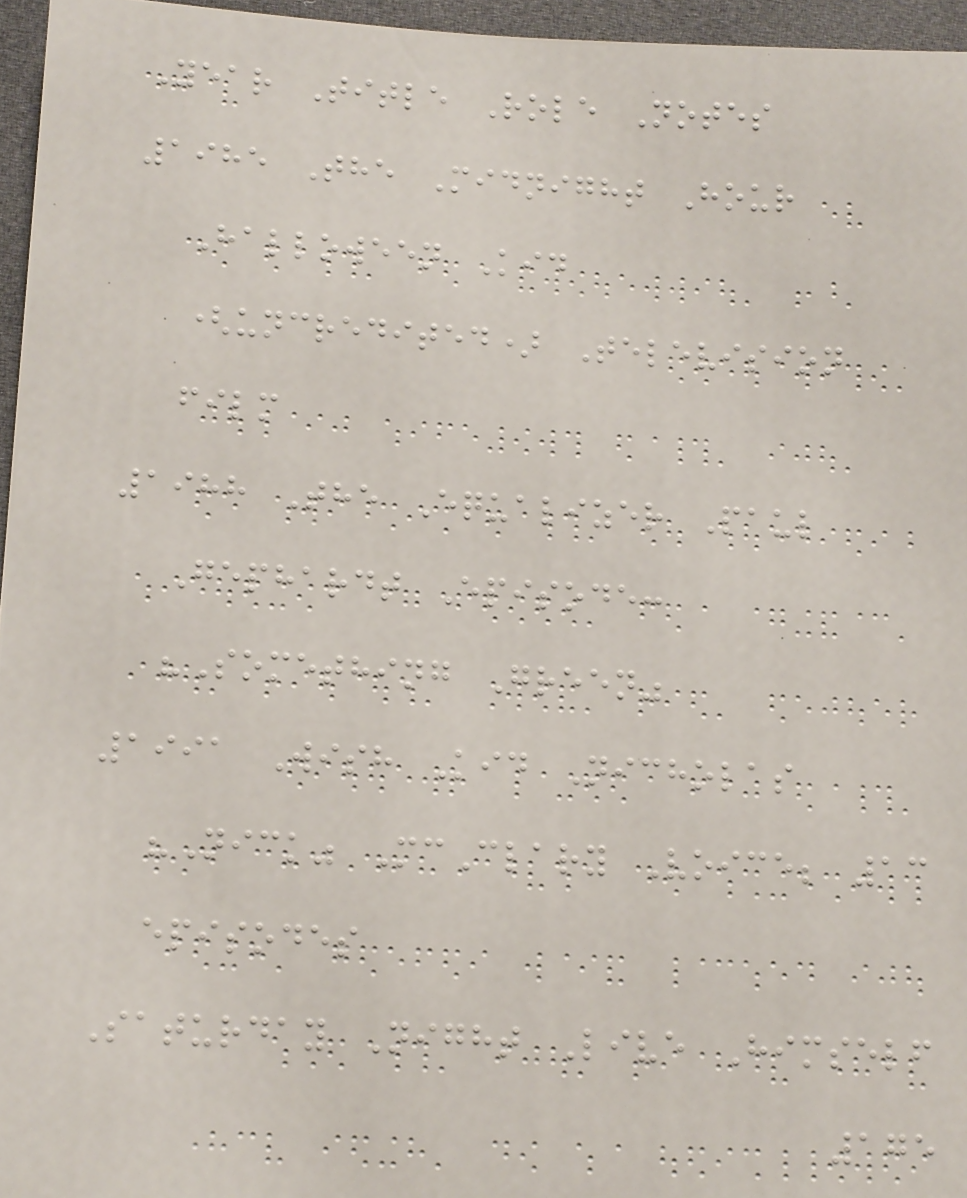Year Title Role Notes
1985 The Midnight Hour
Halloween Kid
(uncredited) Television
film
1988 The Equalizer Paul
Gephardt Episode:
"Something Green"
1991 Wish Kid Nicholas
"Nick" McClary Voice; 13
episodes
Saturday Night Live Himself
175
